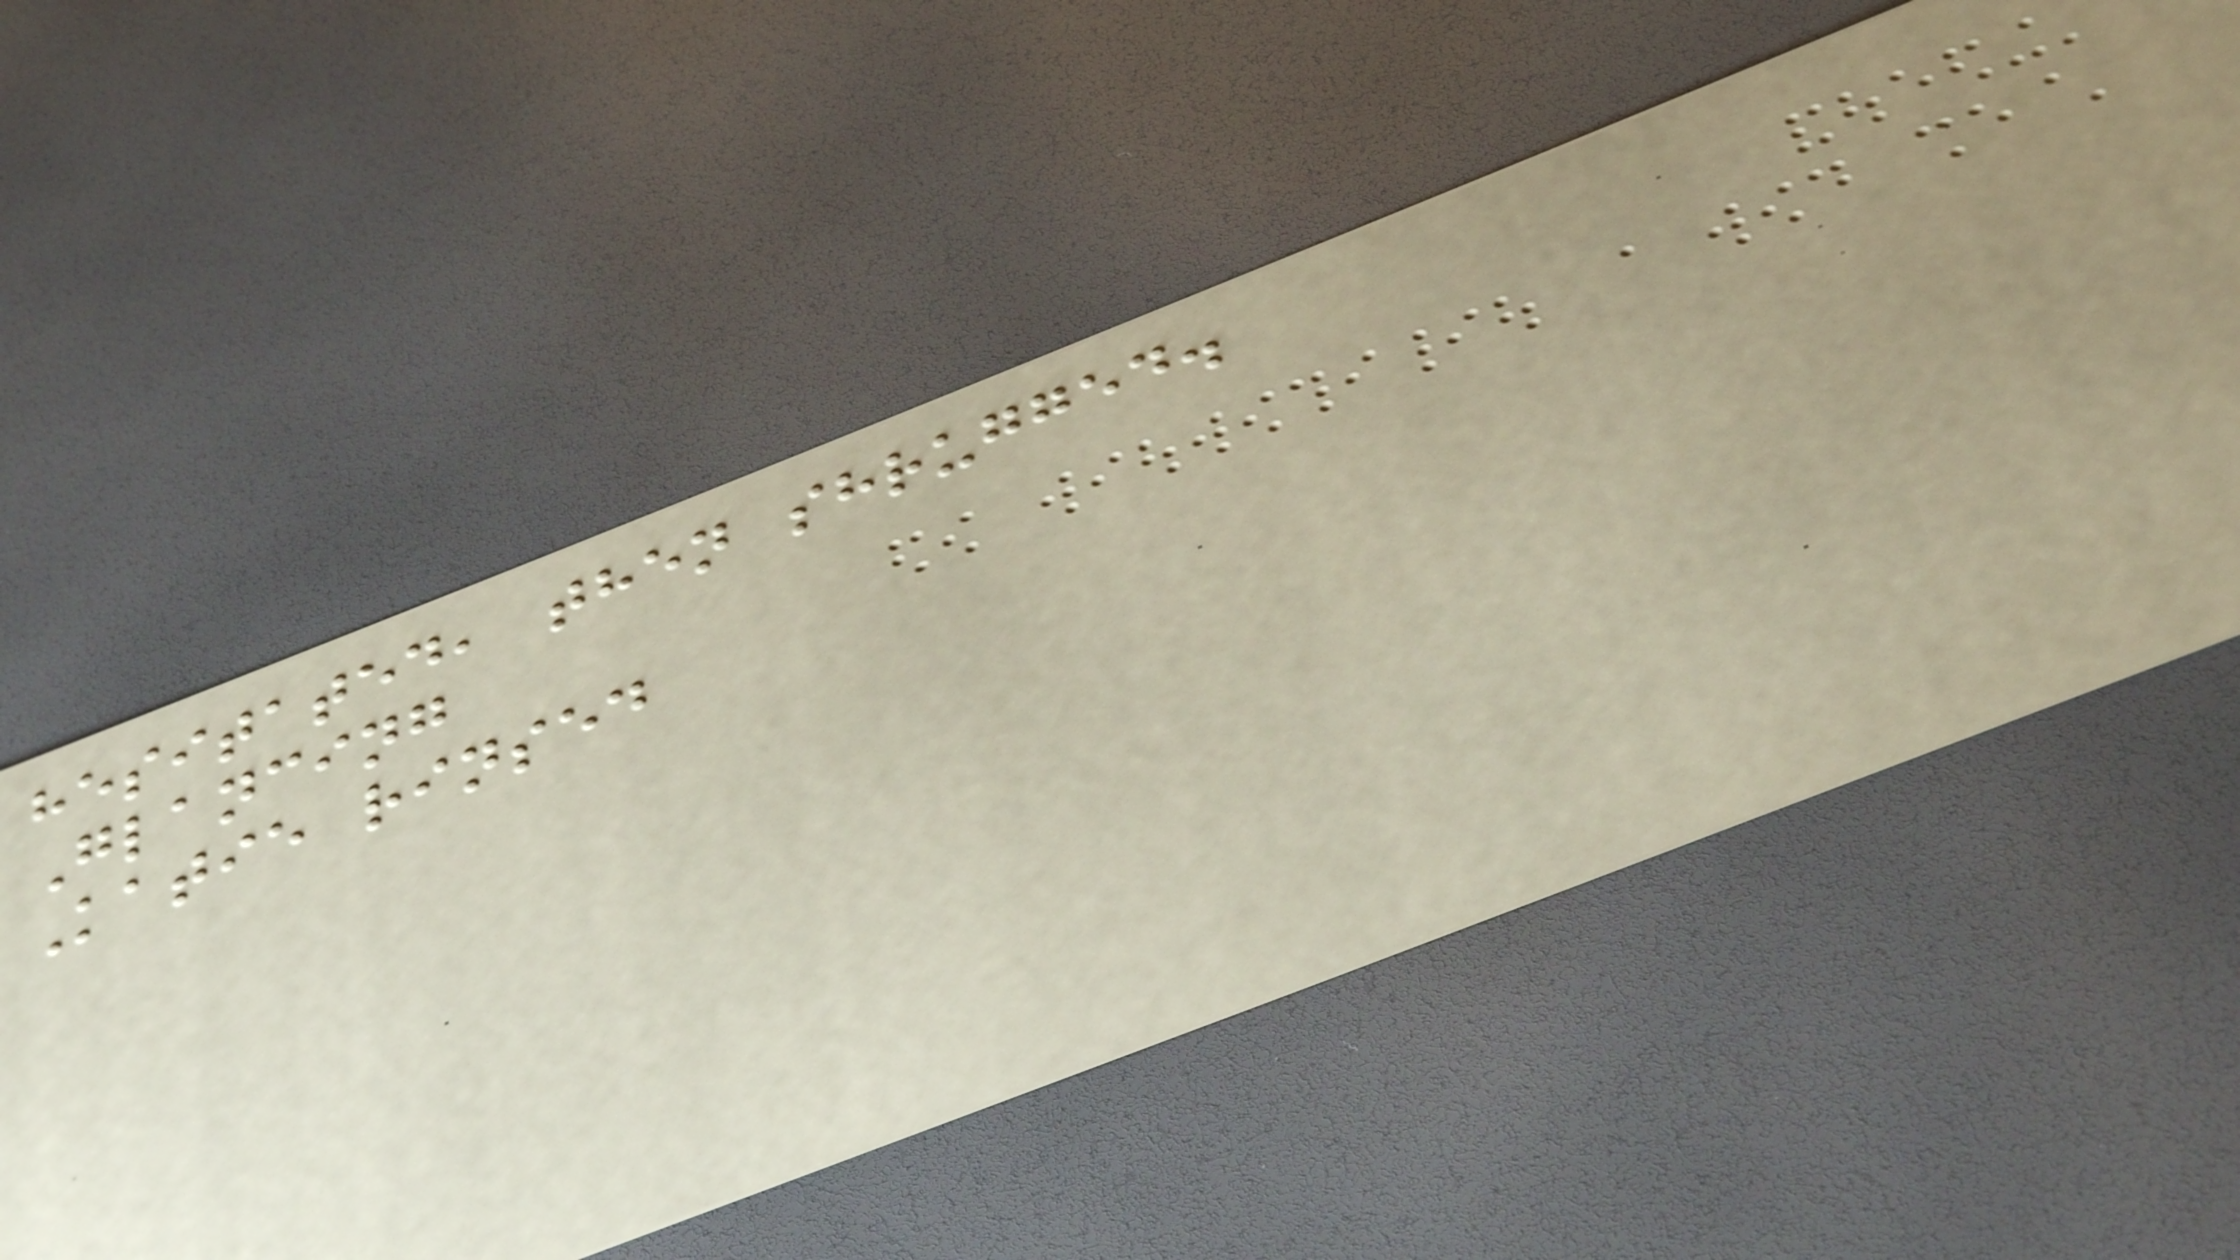hesitated, then shrugged.
Glancing
Katie rinsed
